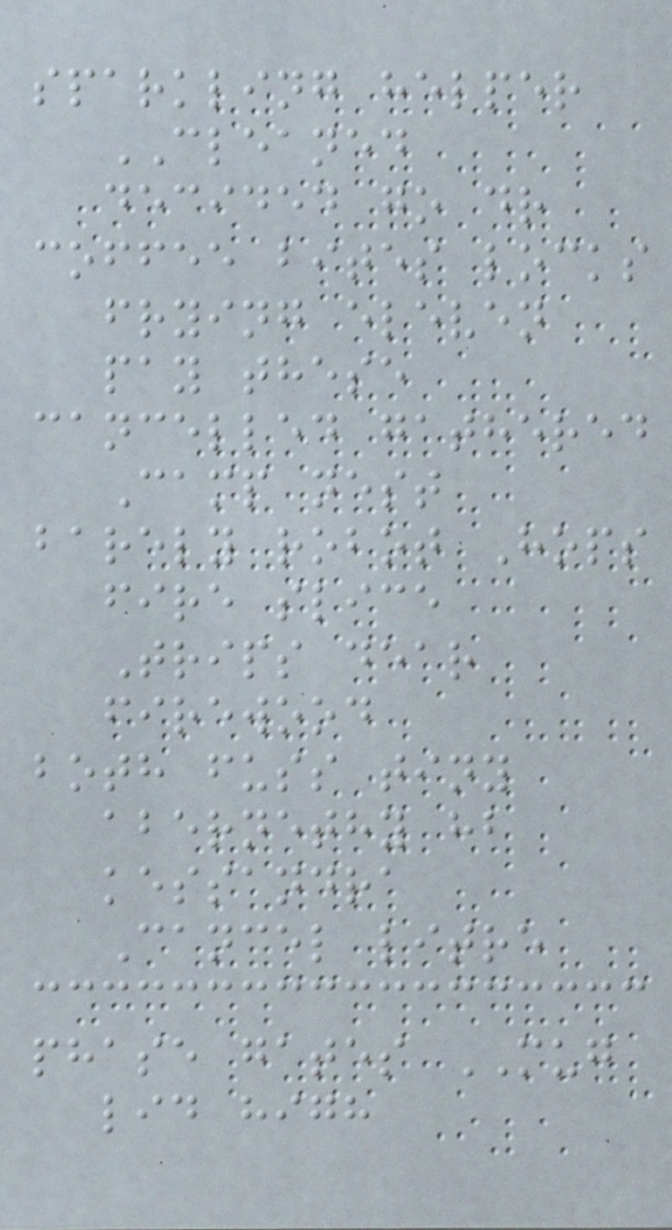sparkling helper
CLEANED
decided go dr
coffee bites locks
frying eleven
pay these
cancelled gathered
Camp nest
barely robot Hops
fire slice
Trips dear
firewood
both fuss tiny
abernethy hb
kessandra
Cancel litre
phase gates MUG
lid high
